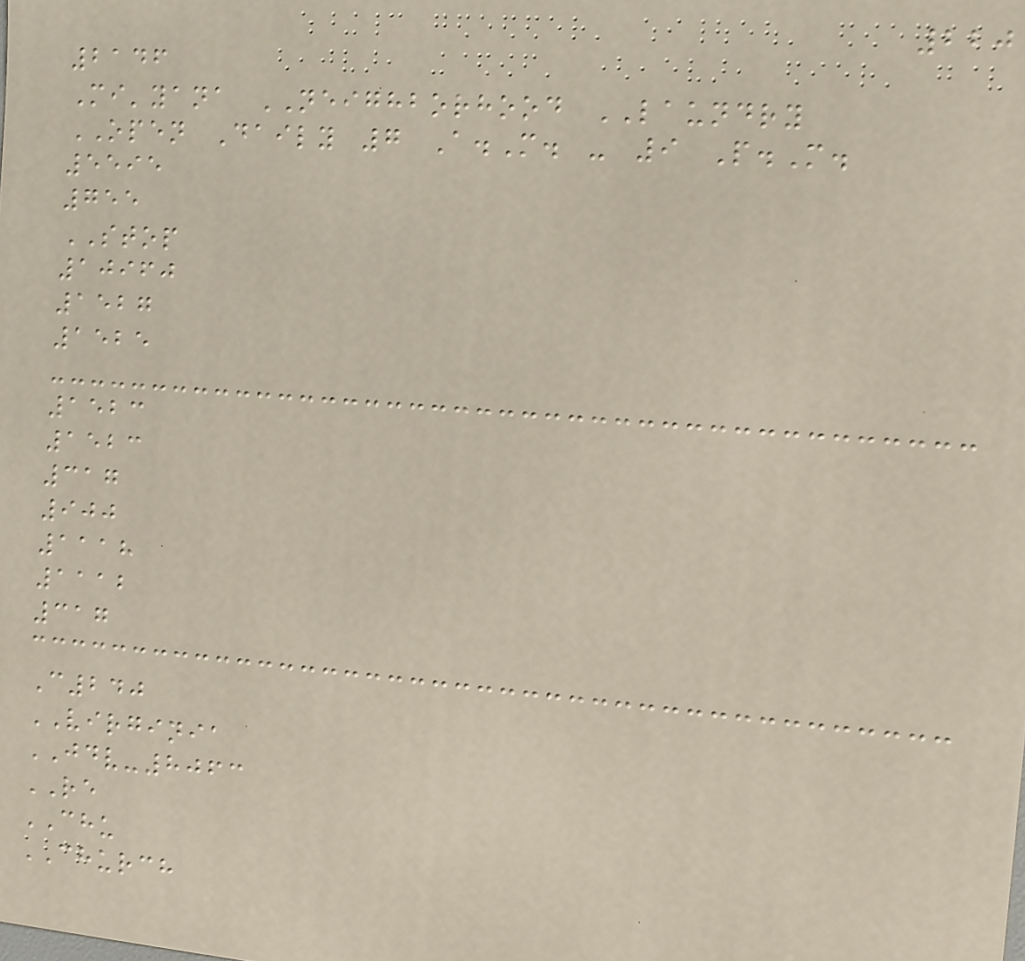220
2146
Mi'yana NEIGHBORHOOD LAUNDRY
OPEN Daily 7 A.M. - 9 P.M.
5595
755
STOP
10960
1527
1525
1523
1523
317
900
1118
1112
317
C240
VIRGINIA
JDV-8063
RE
CHU
CHURCH
